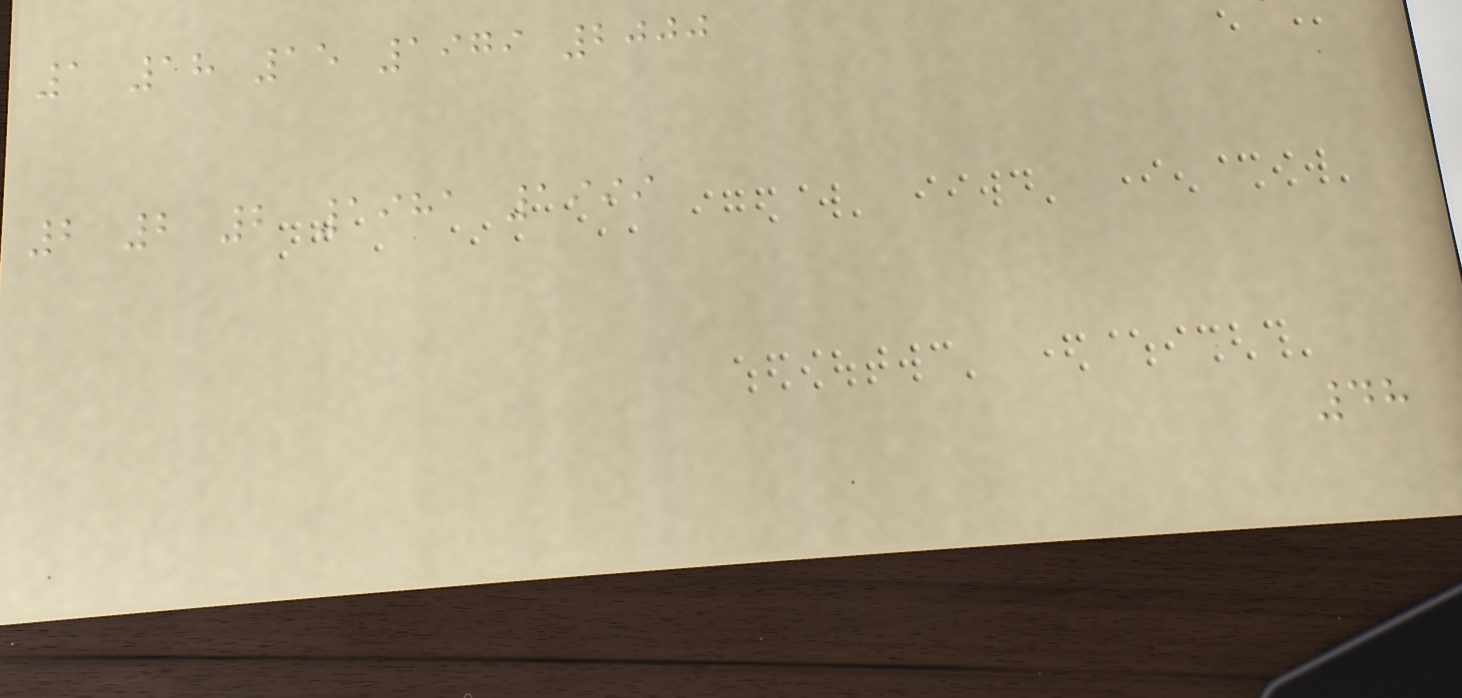1 18 15 1979 2000
2 2 2 1981 1999
48
